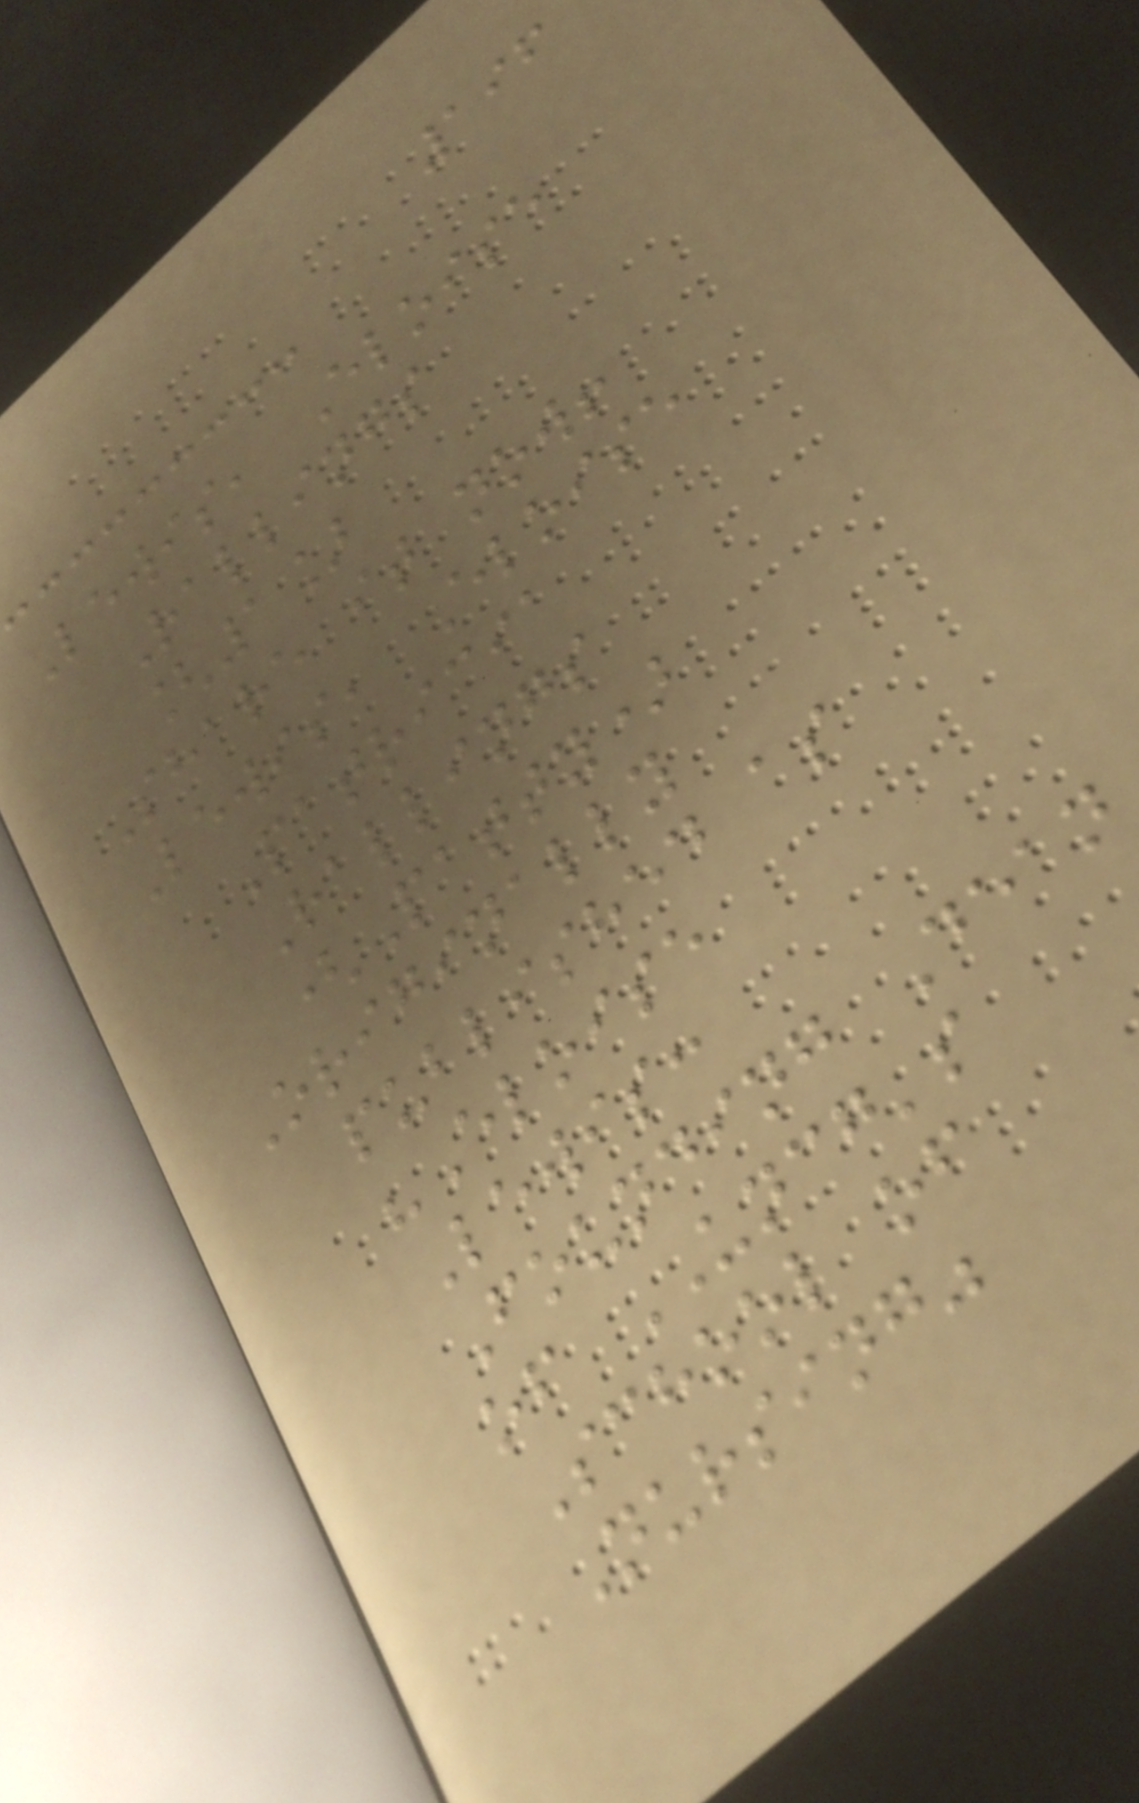196
Lewis, Eloise
Rallings
[1]
Share it now!
Lewis, Eloise
Patricia
Rallings
(Patty)
Originally
published as
"Eloise
Lewis:
Founding Dean
of UNCG's
School of
Nursing"
